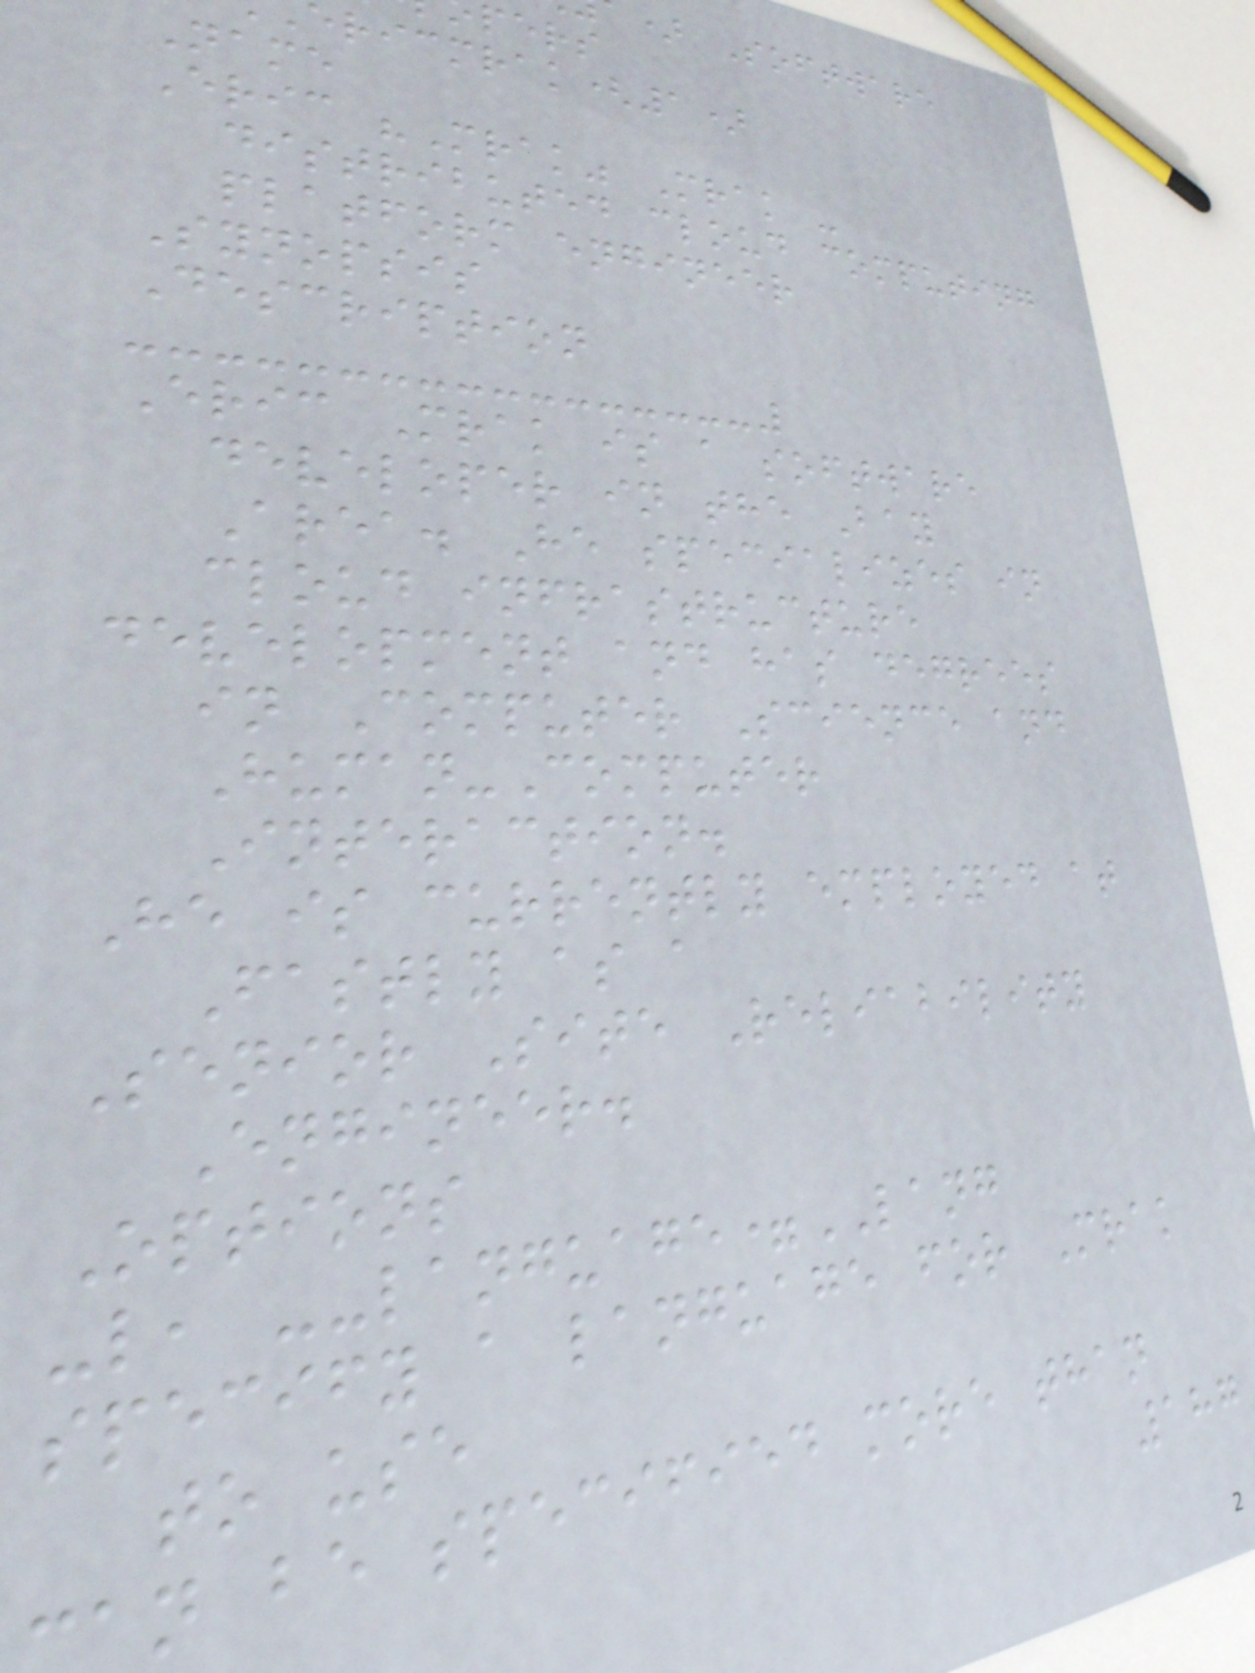) Software
pers
ericmrak(1)
Name
Eric "Mrak" Mrak -
distributed cloud computing
platform engineer
Synopsis
Description
Eric Mrak is a software
developer in the Bay
Area. He specializes in
cloud infrastructure
development and has degrees
in Computer Science and
Human-Computer
Interaction.
He is currently employed at
Fastly as a
Senior Site Reliability
Engineer.
Options
-l, --language=LANG
specify a language for Mrak
to use
n be specified more than
187
